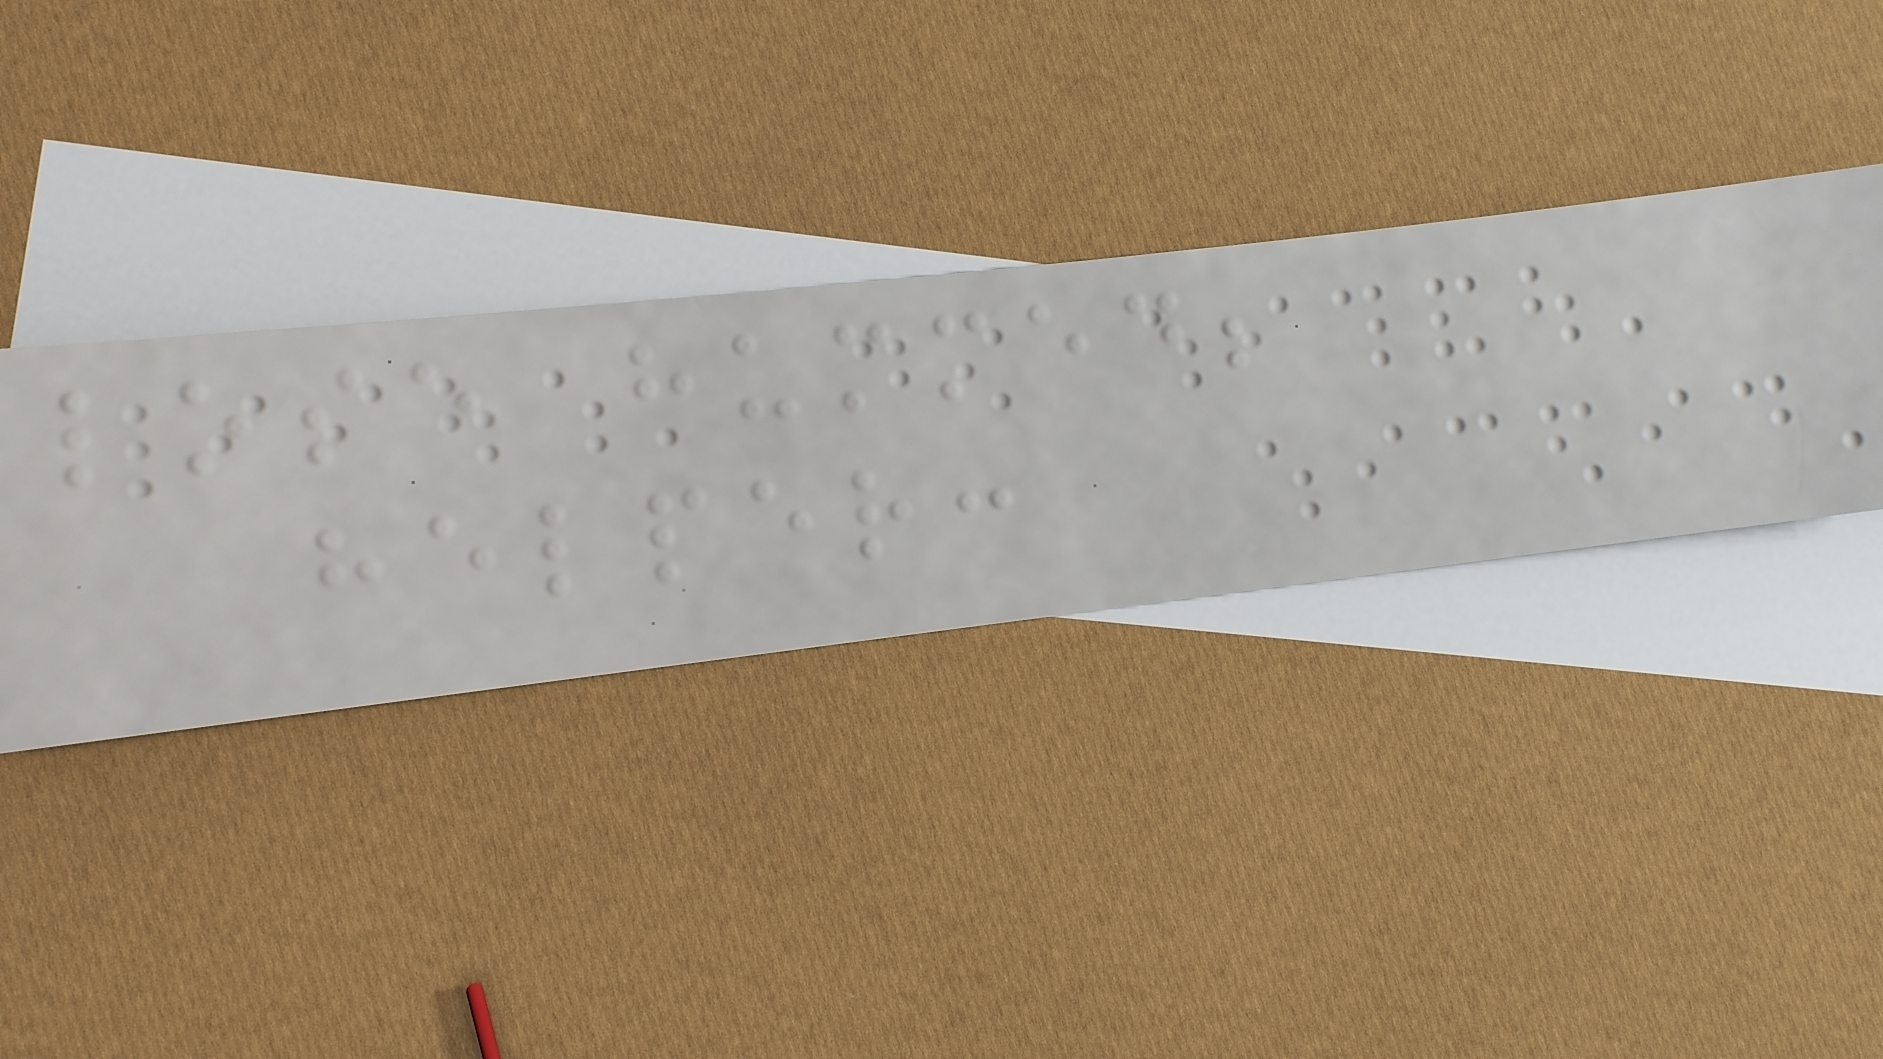lose hummed;
helper:
